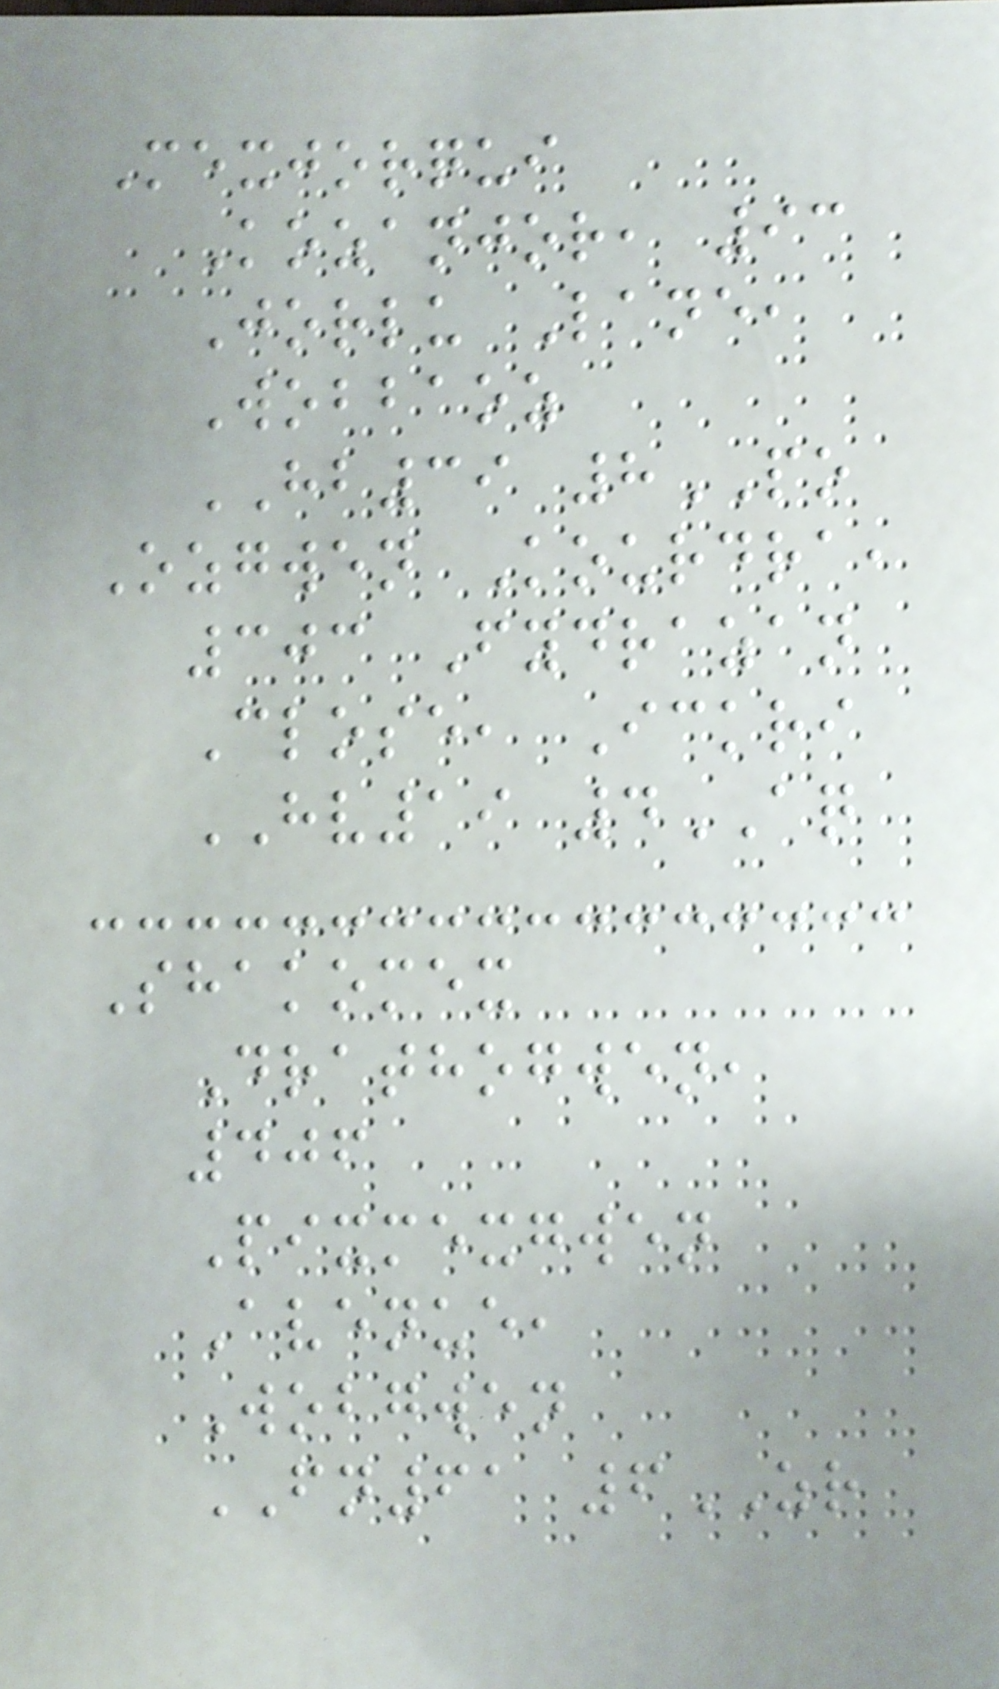Mexjorqui
Kozanjor, 93
Jorlu Lane,
Wobbaoz
HB39 8PO
Ozgwen Kourdra,
303 Fydrazan
Close, Ickri
HV19 4AQ
Shakomex
Drathogwen,
406
Pixmexgwen
Avenue,
Wobgwen
FN61 6ZR
